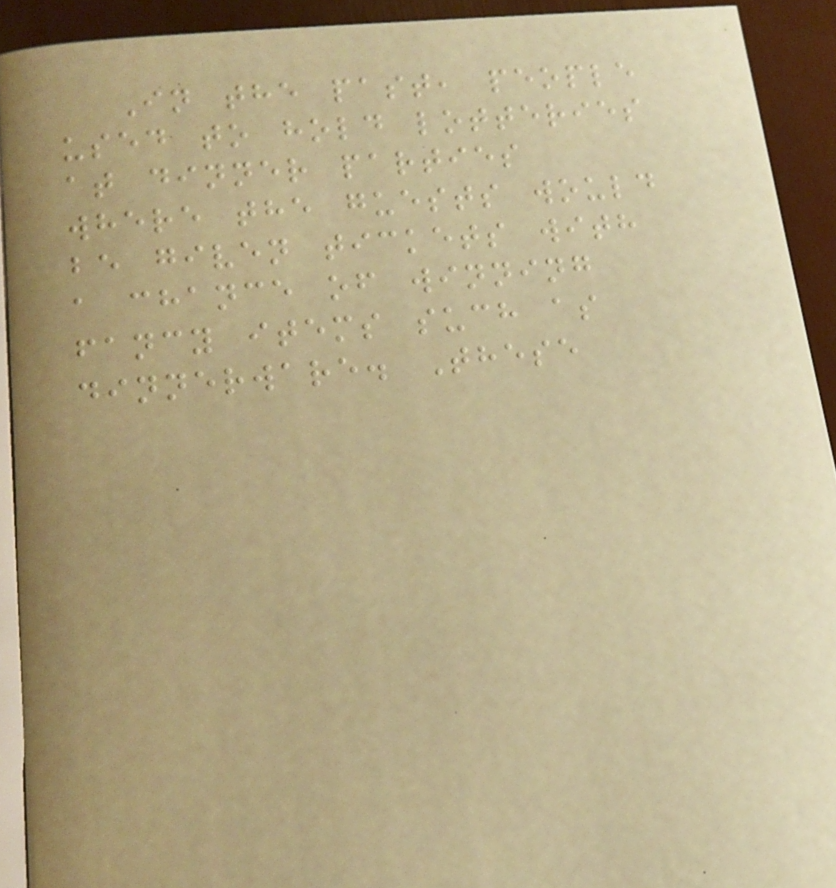In the past, people
used to hold lotteries
at dinner parties
where the guests would
be given tickets with
a chance of winning
fancy items such as
dinnerware. These
